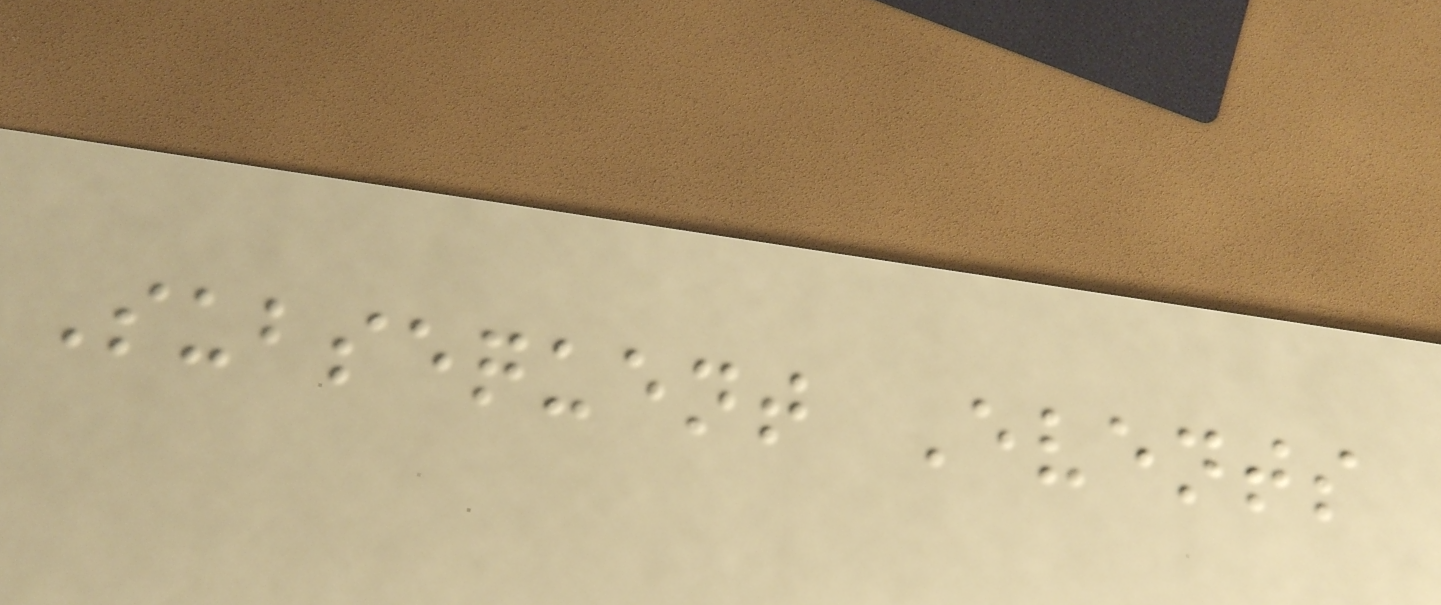Subsequent Events
